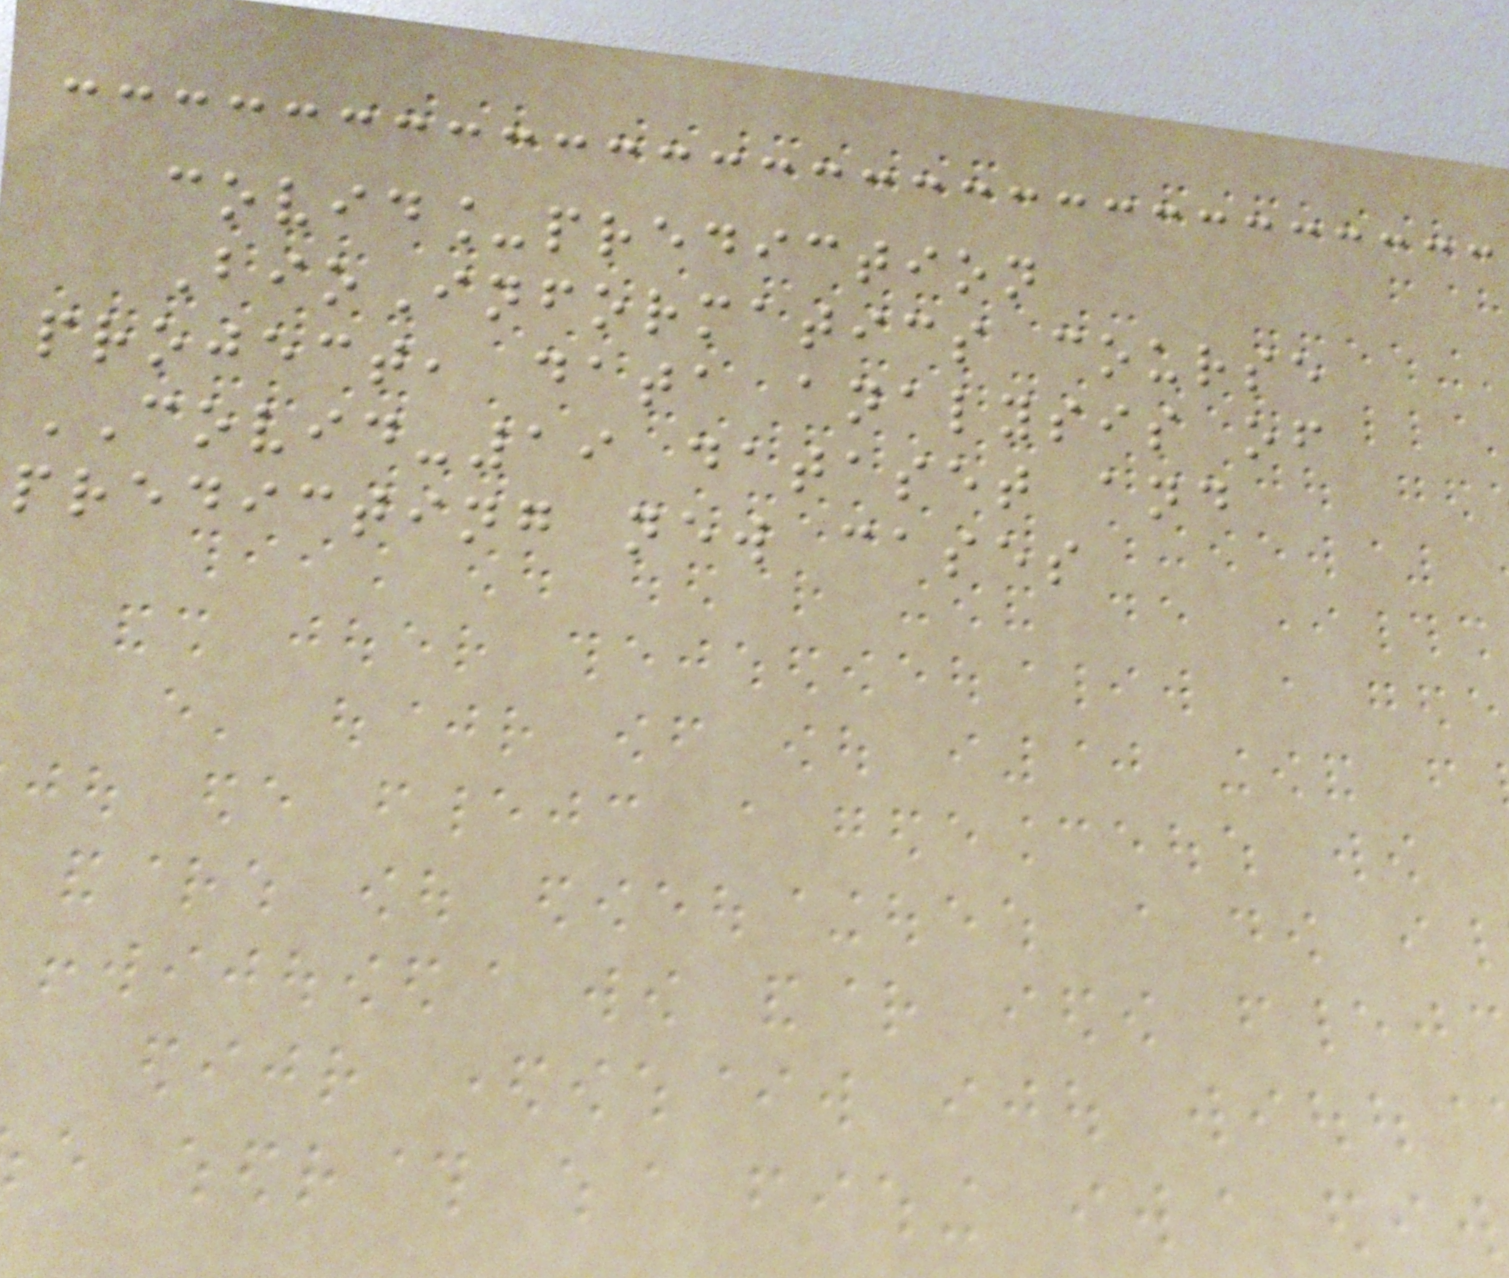covid_prediction
BioInformatics course
project, data analysis of
COVID-19 dataset and
predicting new cases
